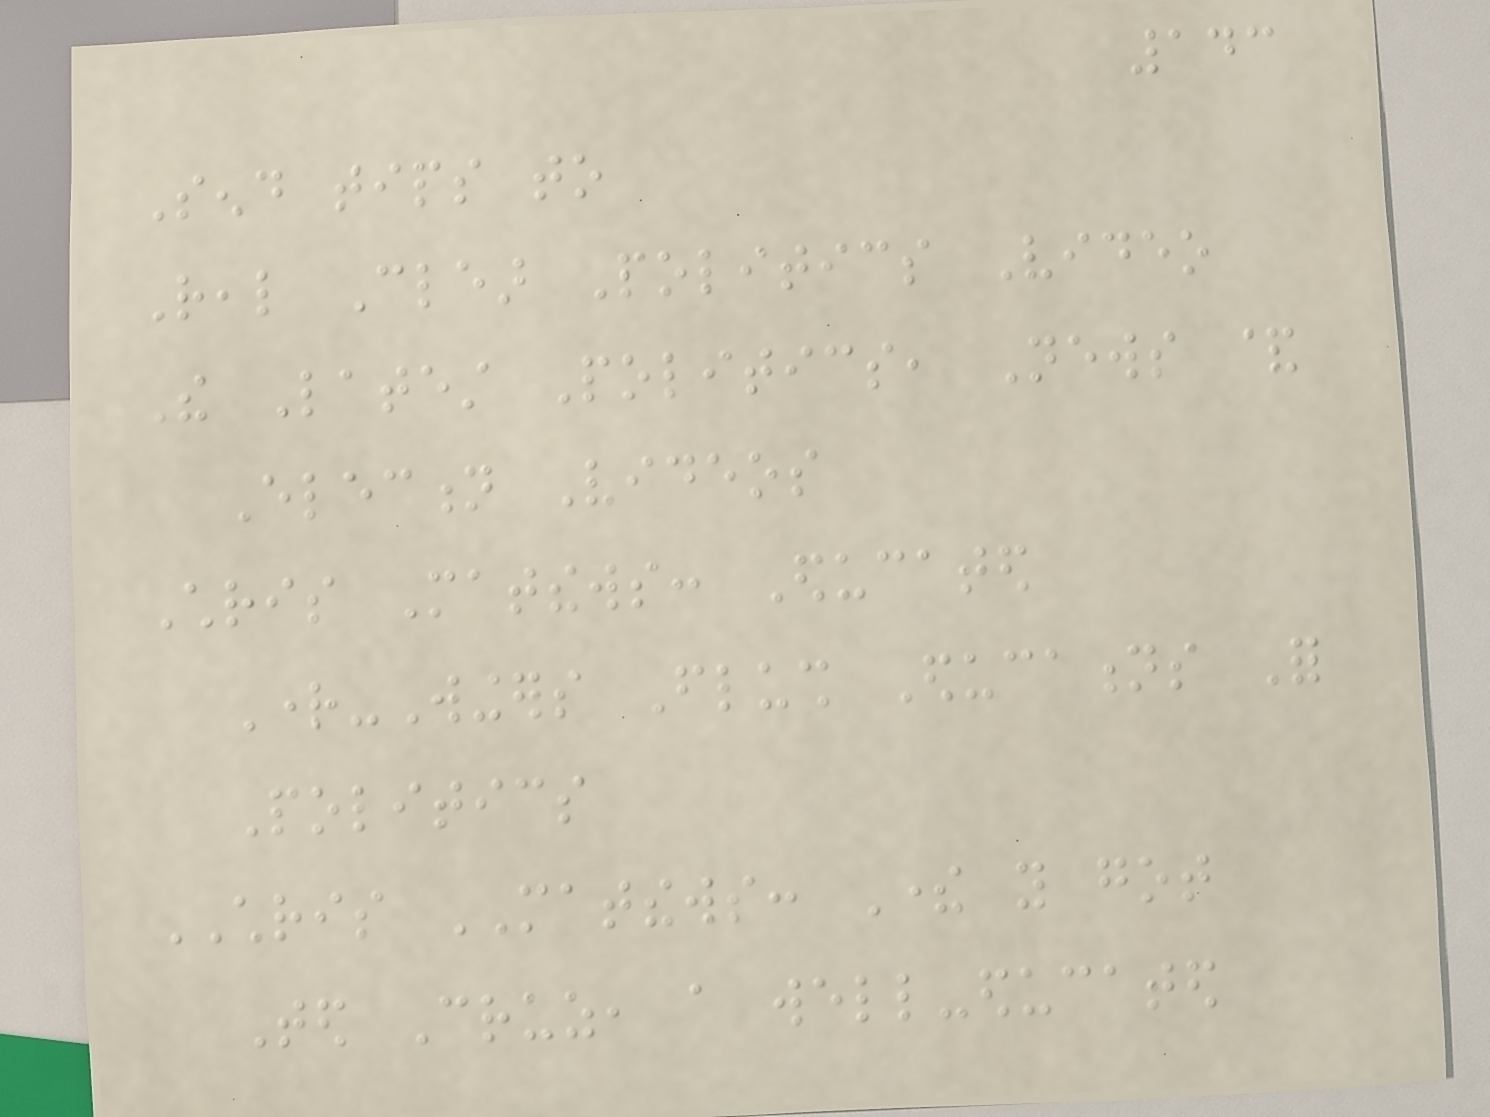143
Send tips to
Real Clear Politics Video
The Latest Politics, News &
Election Videos
Chris Matthews: Educated
Right-Wingers Flush Educations For
Politics
CHRIS MATTHEWS: There you got
Ted Cruz, a well-educated
